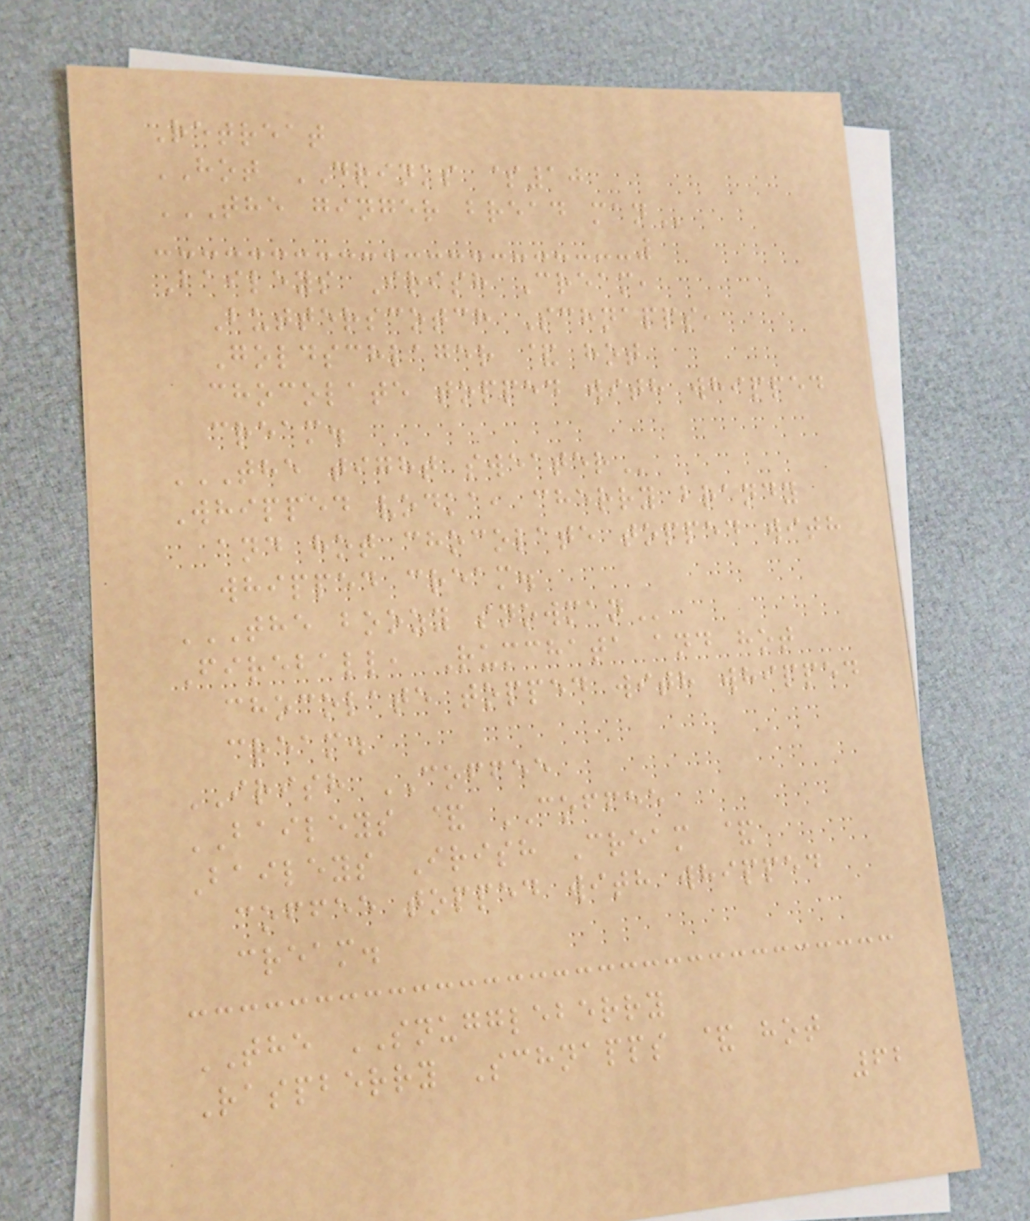Retreat
HOT DRINKS $10
THE GINGER BREAD MAN
Baileys Irish Cream,
Butterscotch Schnapps,
Goldschlager & hot
chocolate topped with whipped
cream.
THE TIGHT SWEATER
Whipped vodka, cherry brandy
and hot chocolate topped with
whipped cream.
THE BOOZY SNOWMAN
Fireball, Rumchata and hot
chocolate topped with whipped
cream.
IRISH COFFEE
BAILEYS & COFFEE
Baileys Irish Cream &
coffee topped with whipped
cream.
THE SNUGGLEBERRY
Raspberry Schnapps & hot
62
